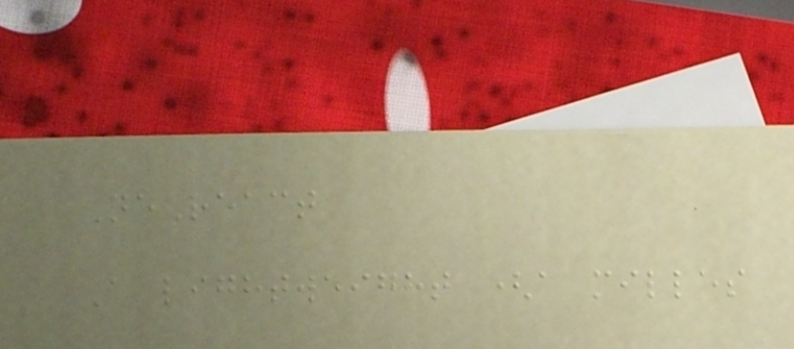NeReact
A lightweight (a milles
